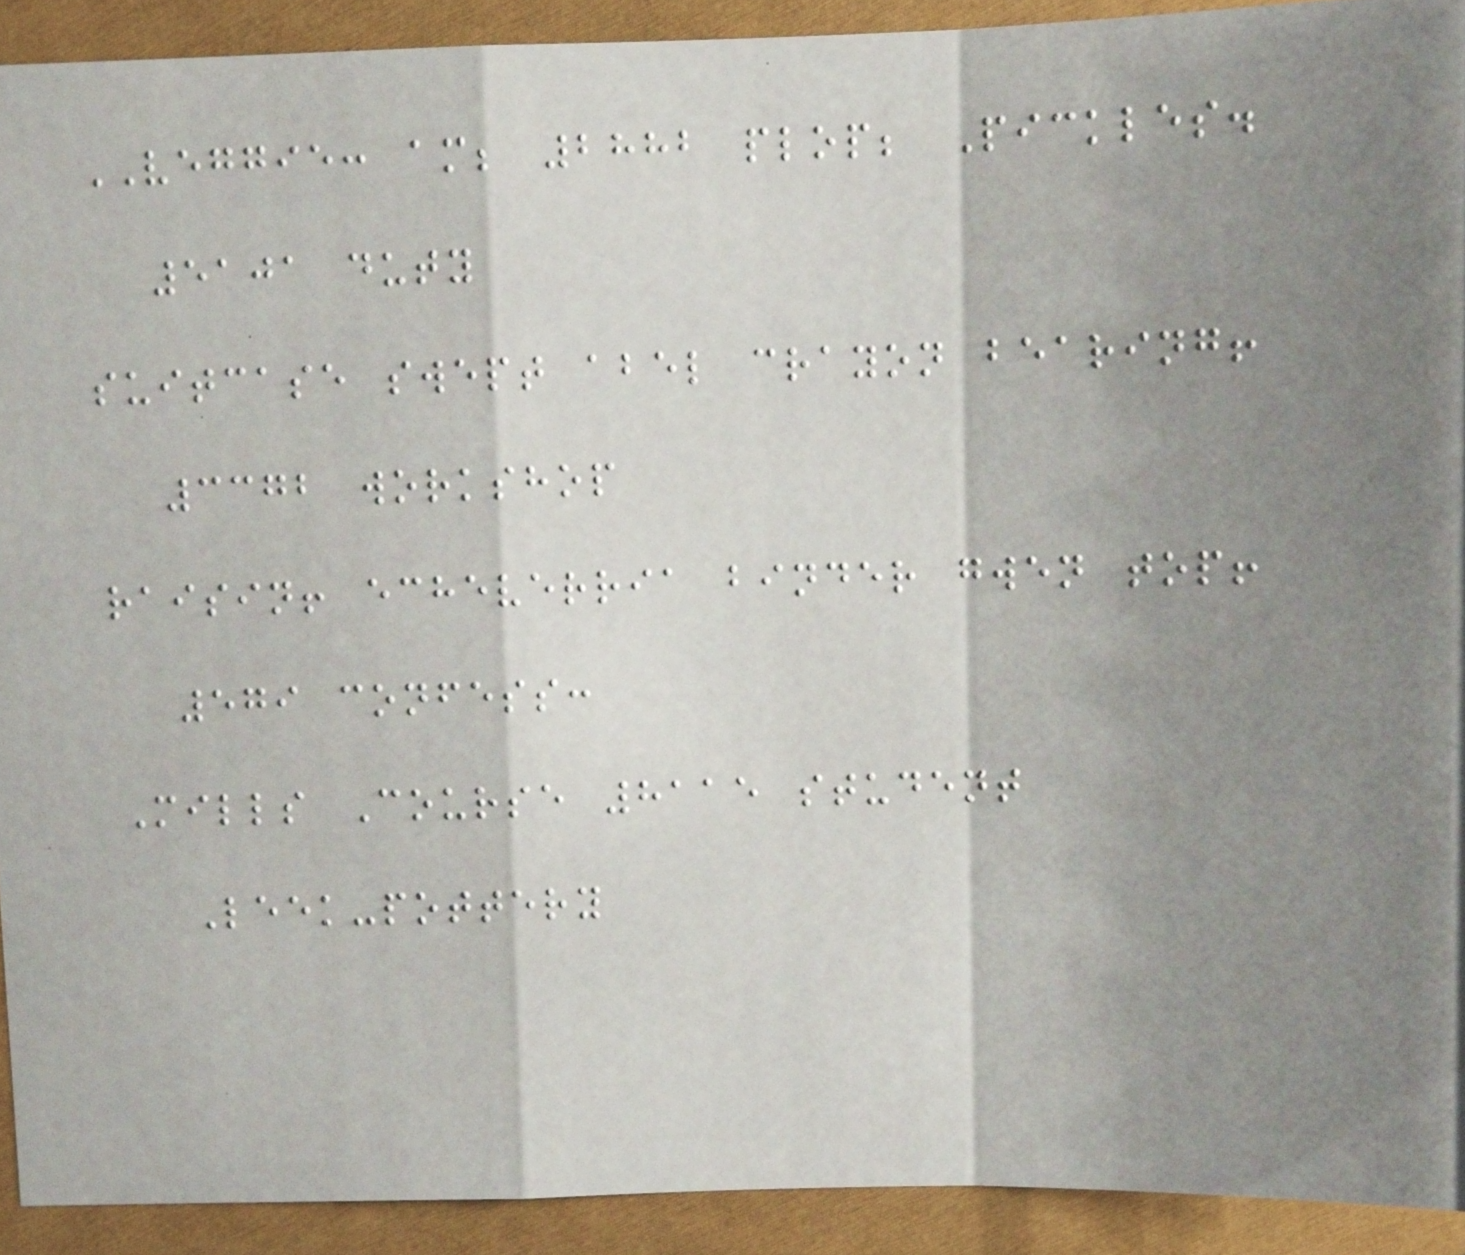VEGGIE: am; 2882 plop; Pickles.
5101 duty
suitcase swept abel crayon bearing!
3372 workshop
raisin! echeverria binder gwen top!
579 confess:
Mills Course 8115 student
Leek-pottery
